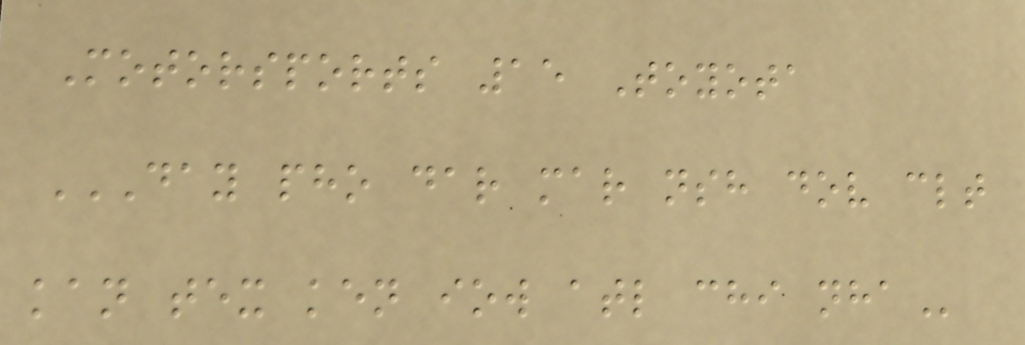Motorsports 15 Toyota
DAY PHO DAR MAR NSH DOV CLT
KAN TEX KEN IOW ATL CHI NHA
